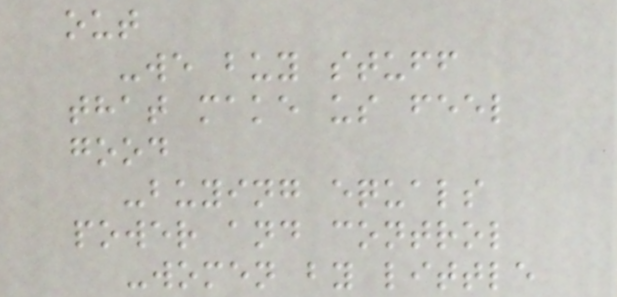out
-we buy stuff
that make us feel
good
-buying equals
power and control
-women by little
